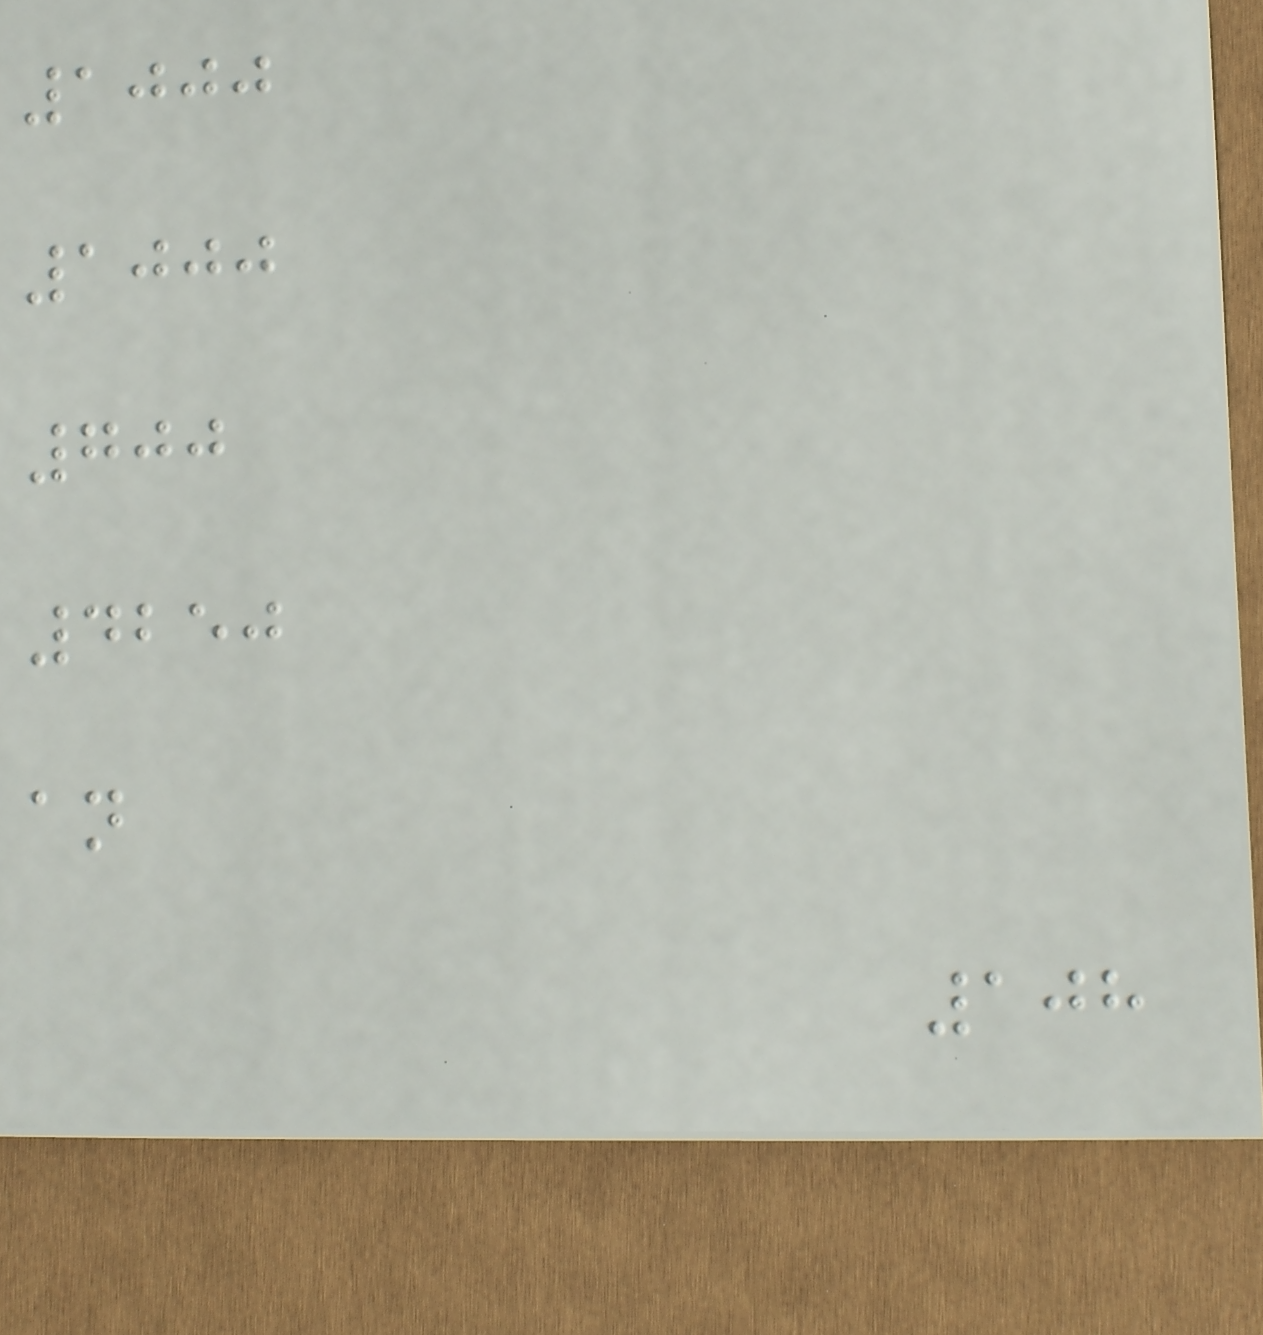1000
1000
700
4250
an
108
